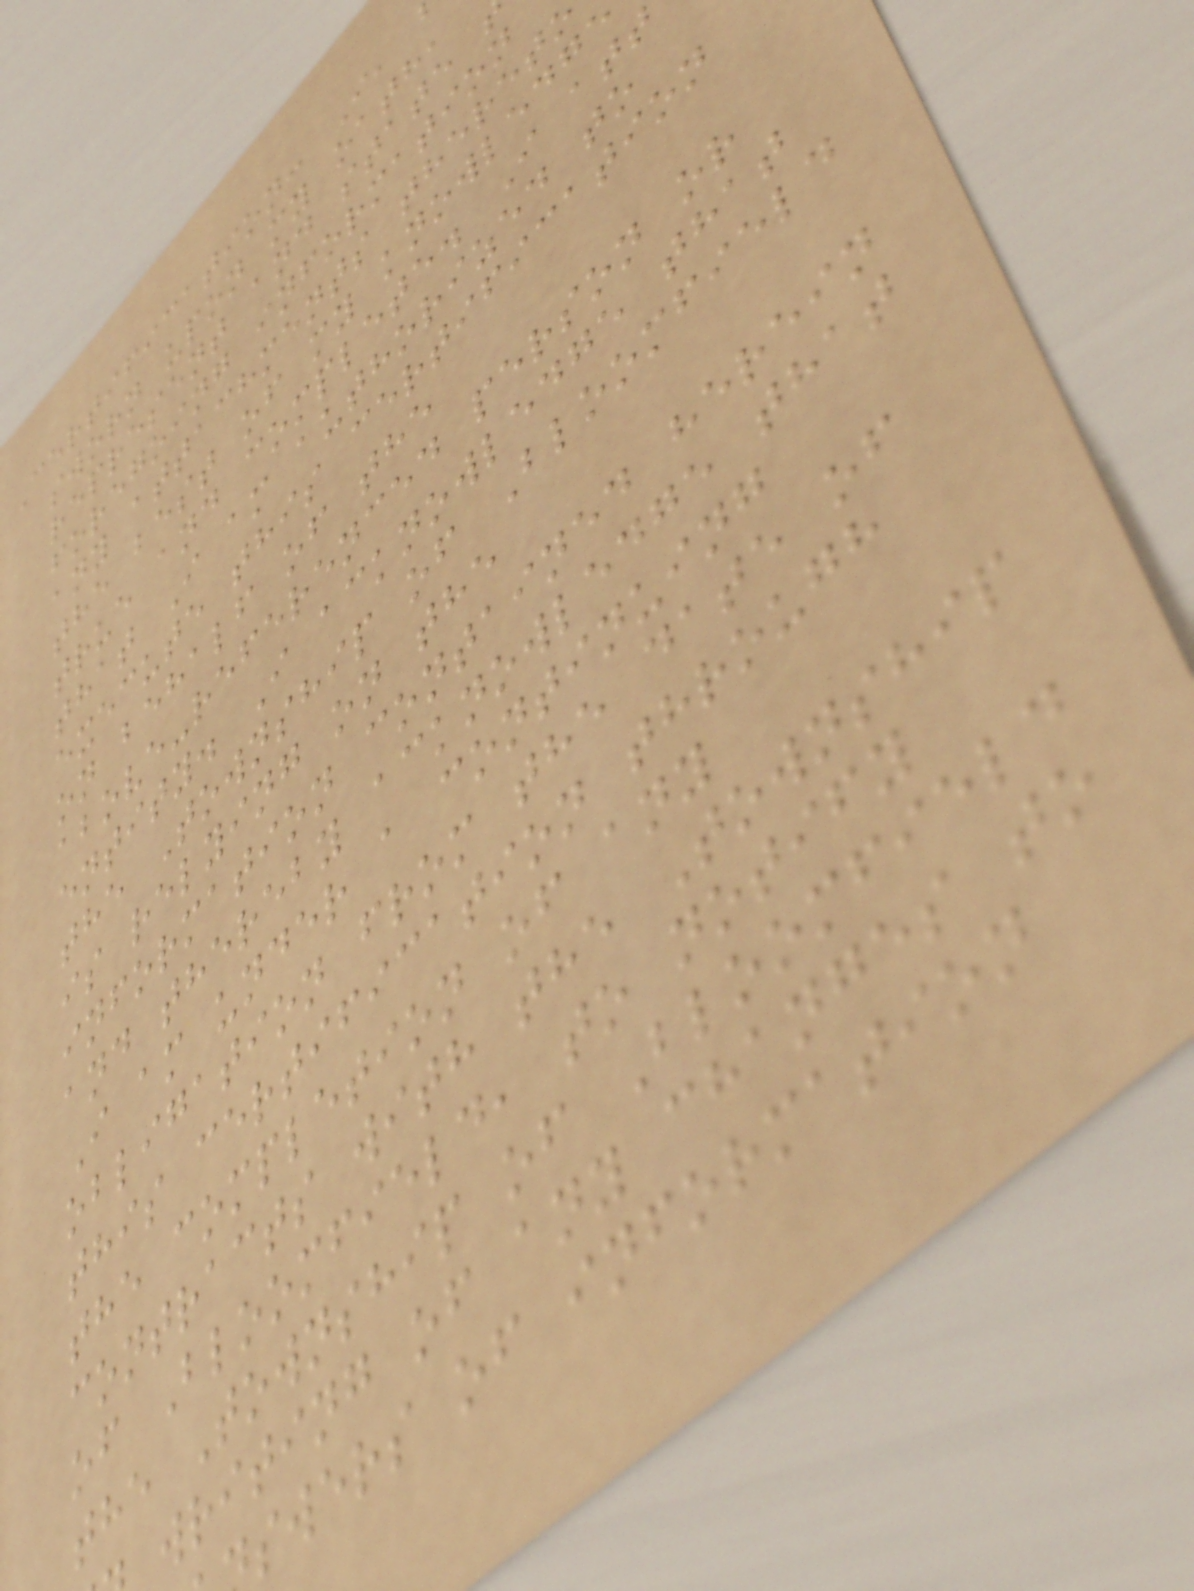Certification: I,
sworn upon my oath,
represent and state
foregoing information
any attachments theret
the best of my knowledge
true and complete. I att
that I am authorized to
execute this certification
on behalf of the
above-referenced person or
entity. I acknowledge that
the Township of Bloomfield
is relying on the
information contained herein
and thereby acknowledge that
I am under a continuing
obligation from the date of
this certification through
the completion of any
contracts with the Township
of Bloomfield, to notify
the Township of Bloomfield
writing of any changes to
swers of information
